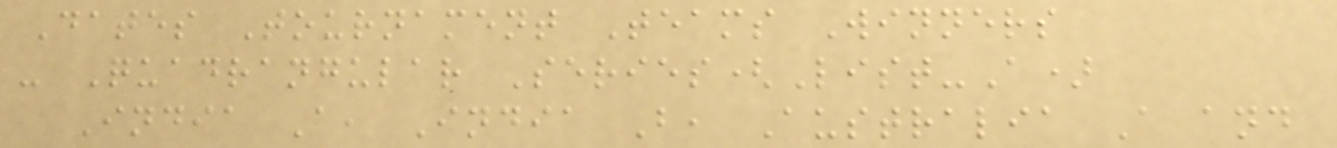Dates Tournament Teams Winners
- Quadrangular Series(List-A)
India A, India B, Australia A and
